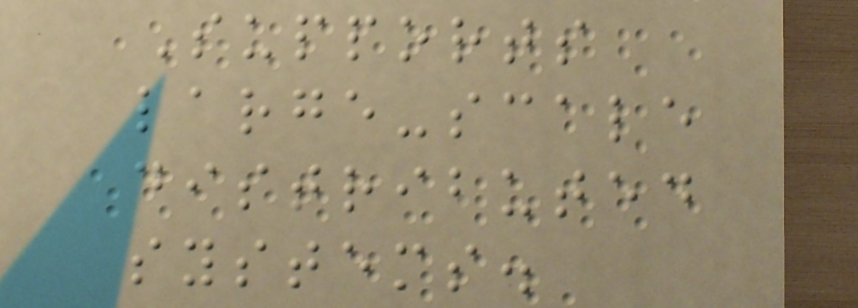Supports
large-scale
distributed
systems.
